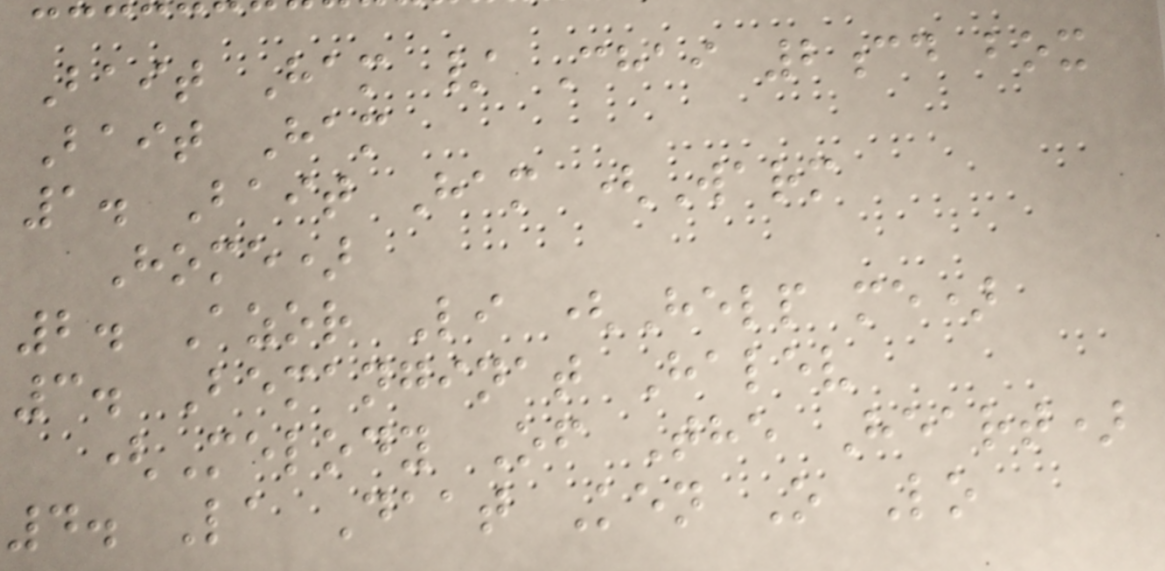Bait Ham / Chai 2cd box
Bait Ham
1. Bait Ham (Warm
Home)
2. Azor Li (Help me)
3. Bemanginat Halev
(Melody Of The Heart)
4. La Daat Ken O Lo
